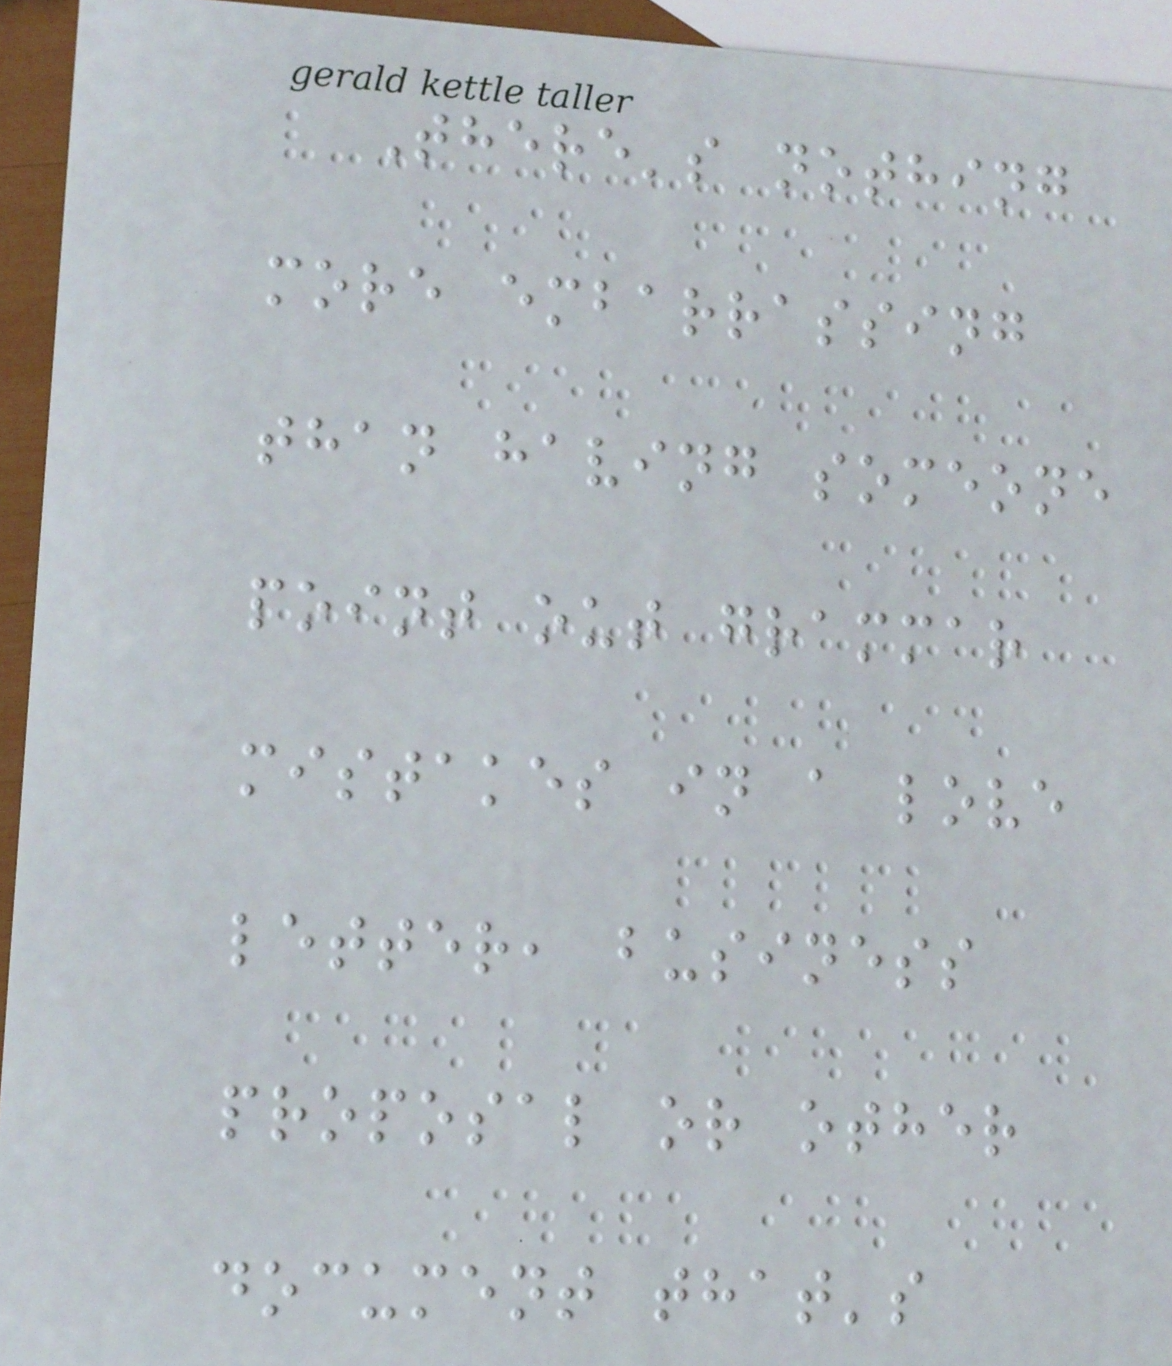There's nothing
more embarrassing
than having someone
point out grammar
mistakes in a love
letter, business
proposal or other
document that's
